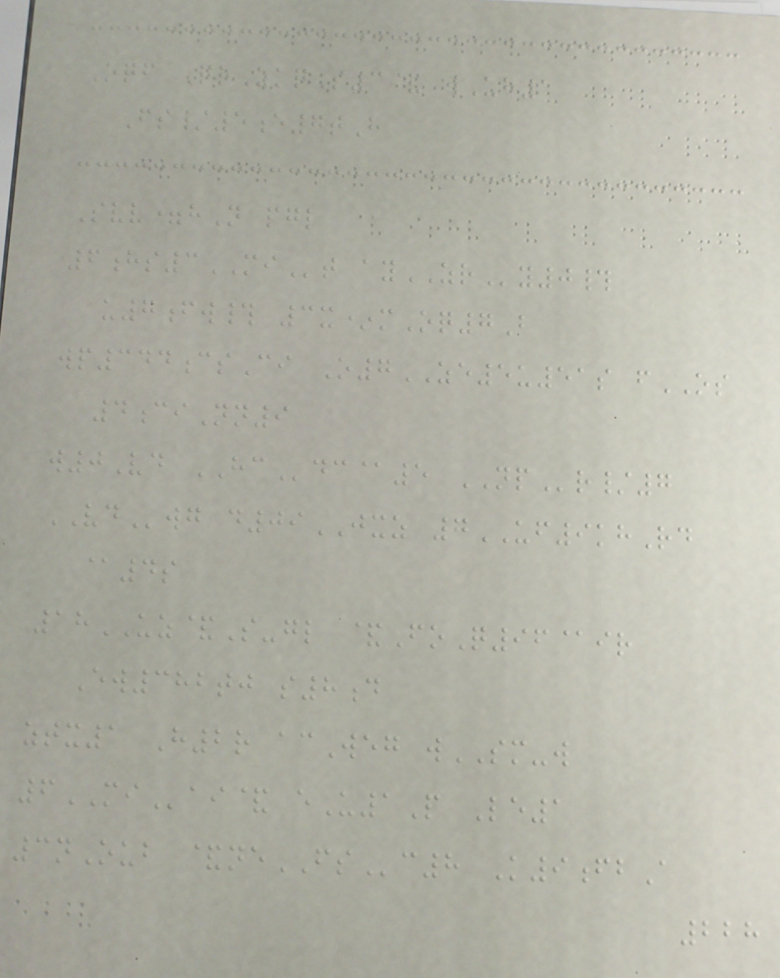Oqf QrZkqS3& wUh1
Fs/5e7tH
Svv=hN pgl
6hs3MIt ayZRy0#
u7fw# 3x*mOq7B
wp344csCi O7ZE5u51s fOS
4ciNn9
w0Vd HCdc@5 NPr/7
VDwg d09JXZ 7UF9khRd
@4s
18UZ&S-gl &FoQ96@ir
Ew382tj s8d
ztx1 H2r acWeg wSM-w
6MIai& eU1P Le1
3nOub &neFSc8 K9fbA
228
